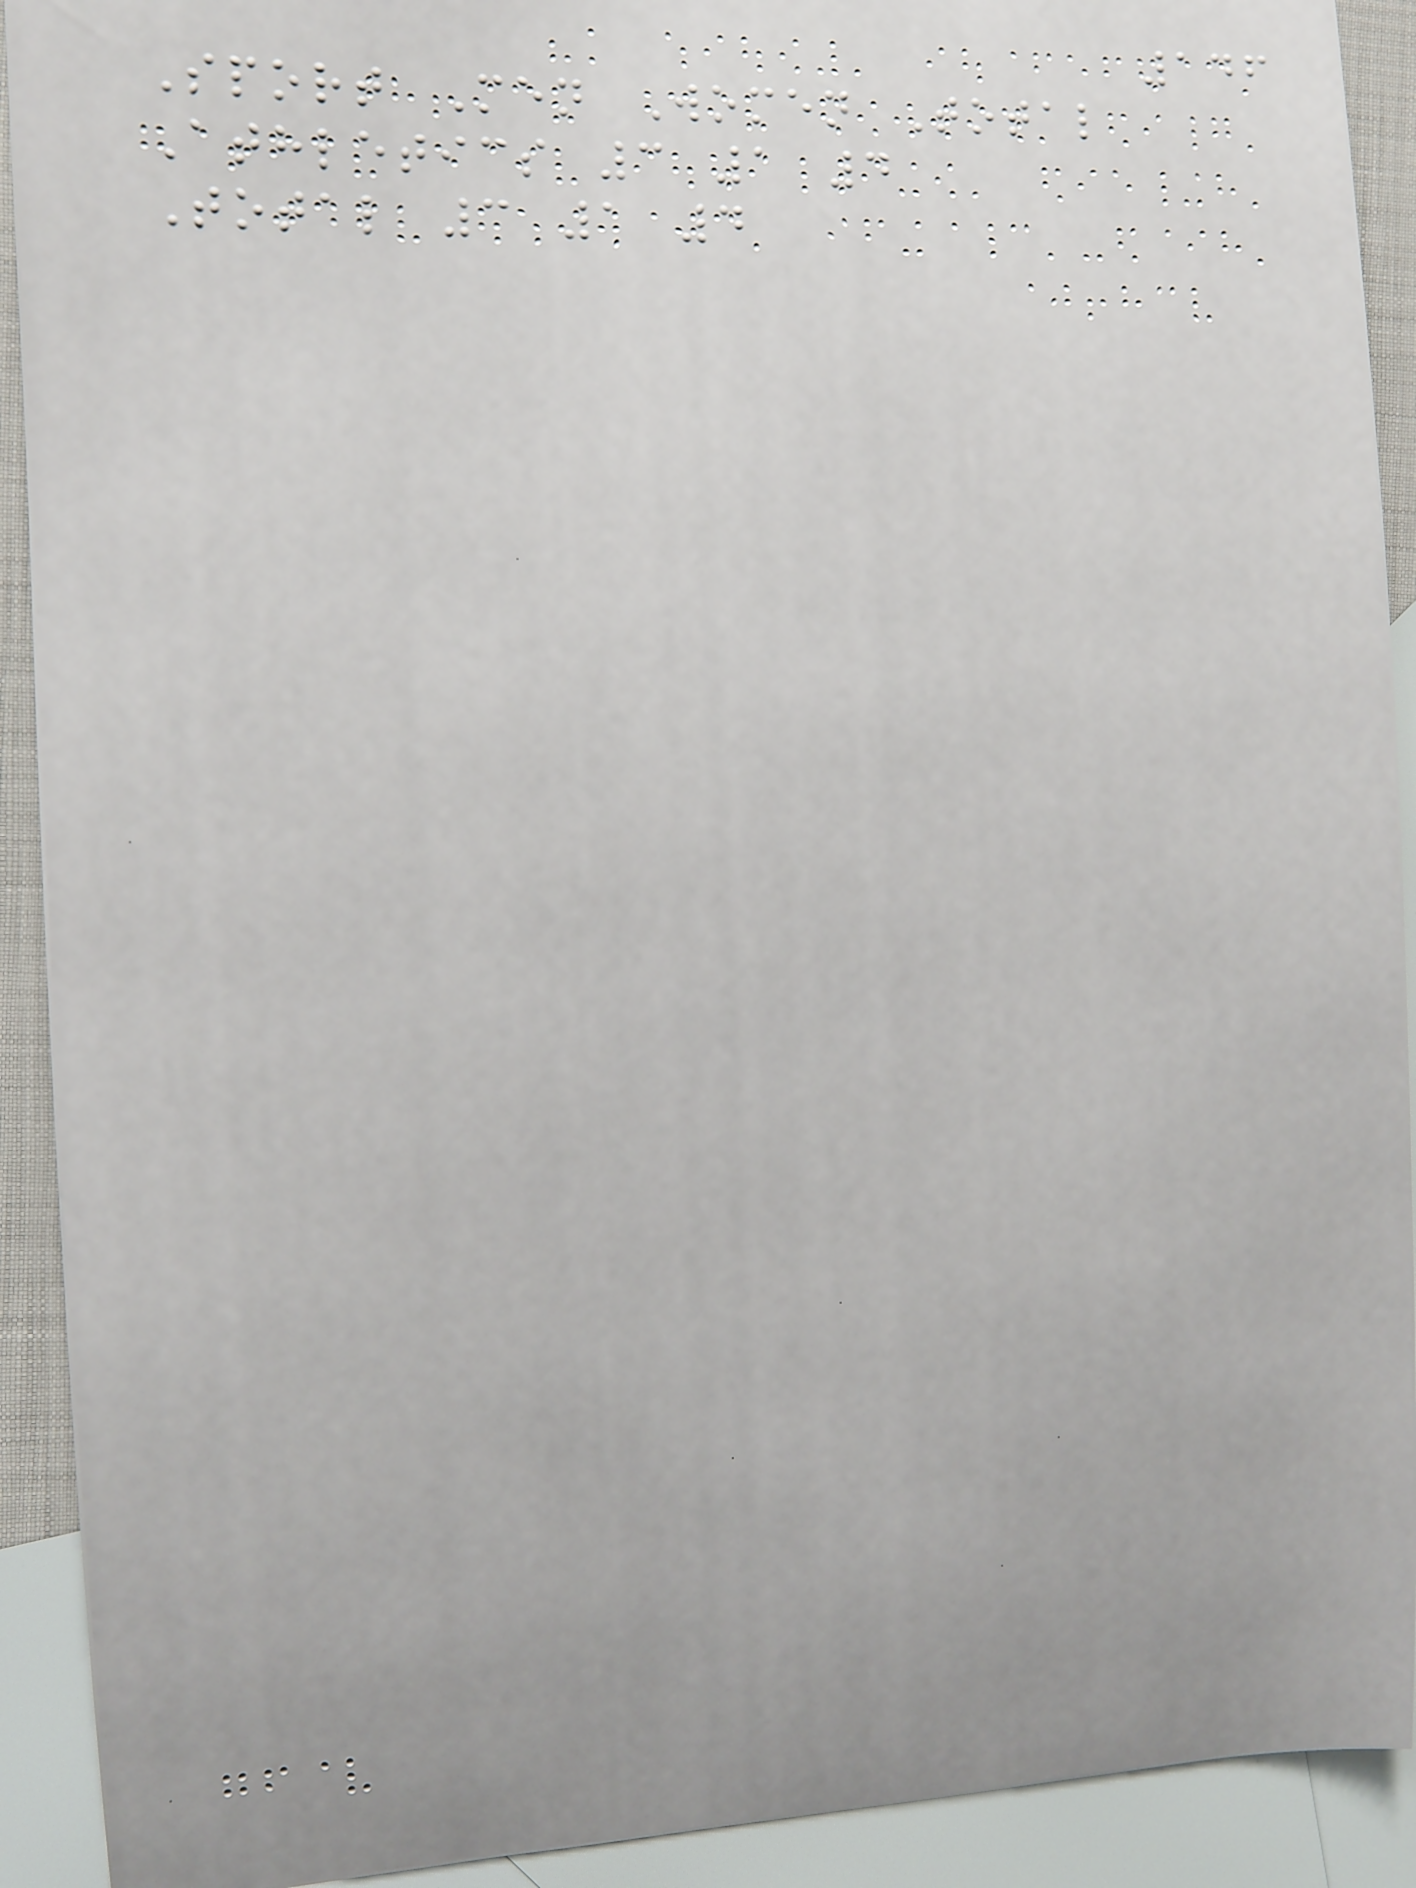146
Sport Men Women Total
Athletics 3 1 4
Total 3 1 4
